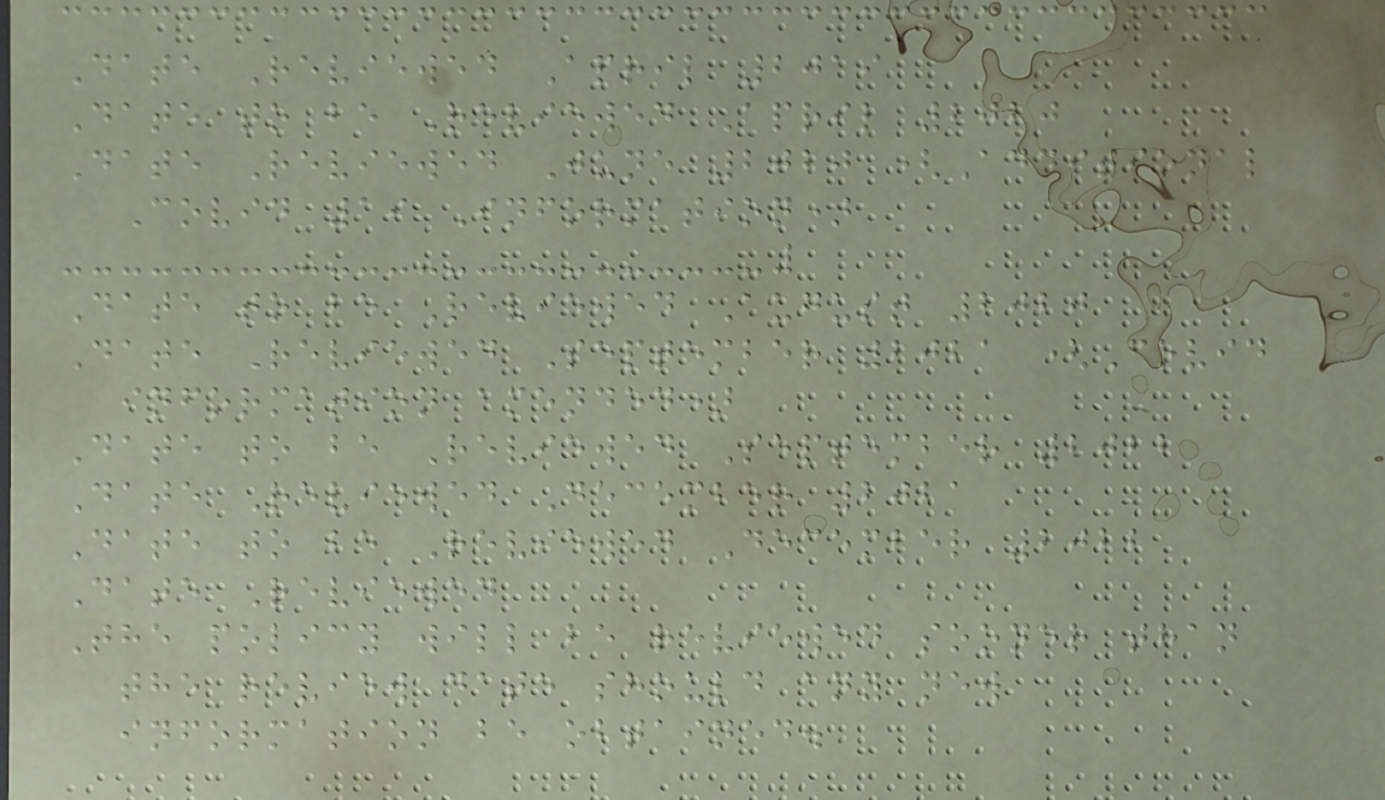Date Reviewed April 2019
Date to be Reviewed April 2020
Date Reviewed June 2020 (Additional
Covid 19 Information)
Date to be Reviewed August 2020
Date Reviewed September 2021 (Covid
information amended)
Date to be Reviewed September 2022
Date Reviewed December 2021
Date to be Reviewed December 2022
Date Reviewed
The policy will be reviewed sooner than
the review date should any new
information be obtained.
